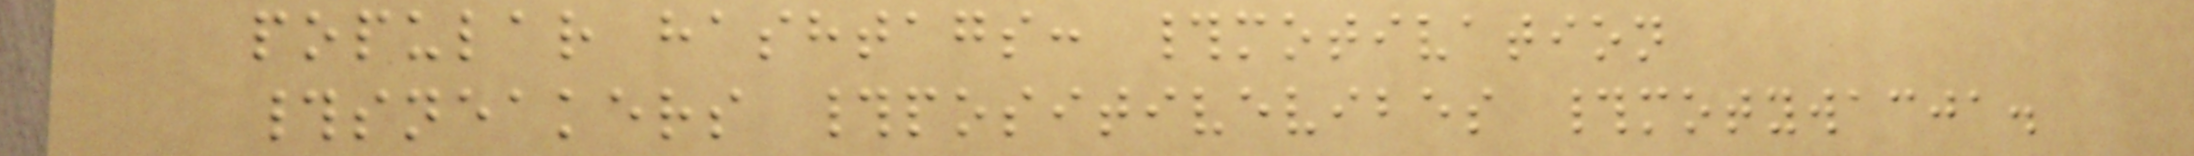popular hashtags: #motivation
#sneakers #positivevibes #motywacja.
